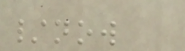/now
